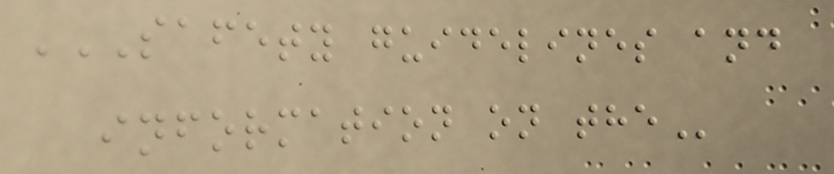SAFETY GUIDELINES AND
INFORMATION ON THE
